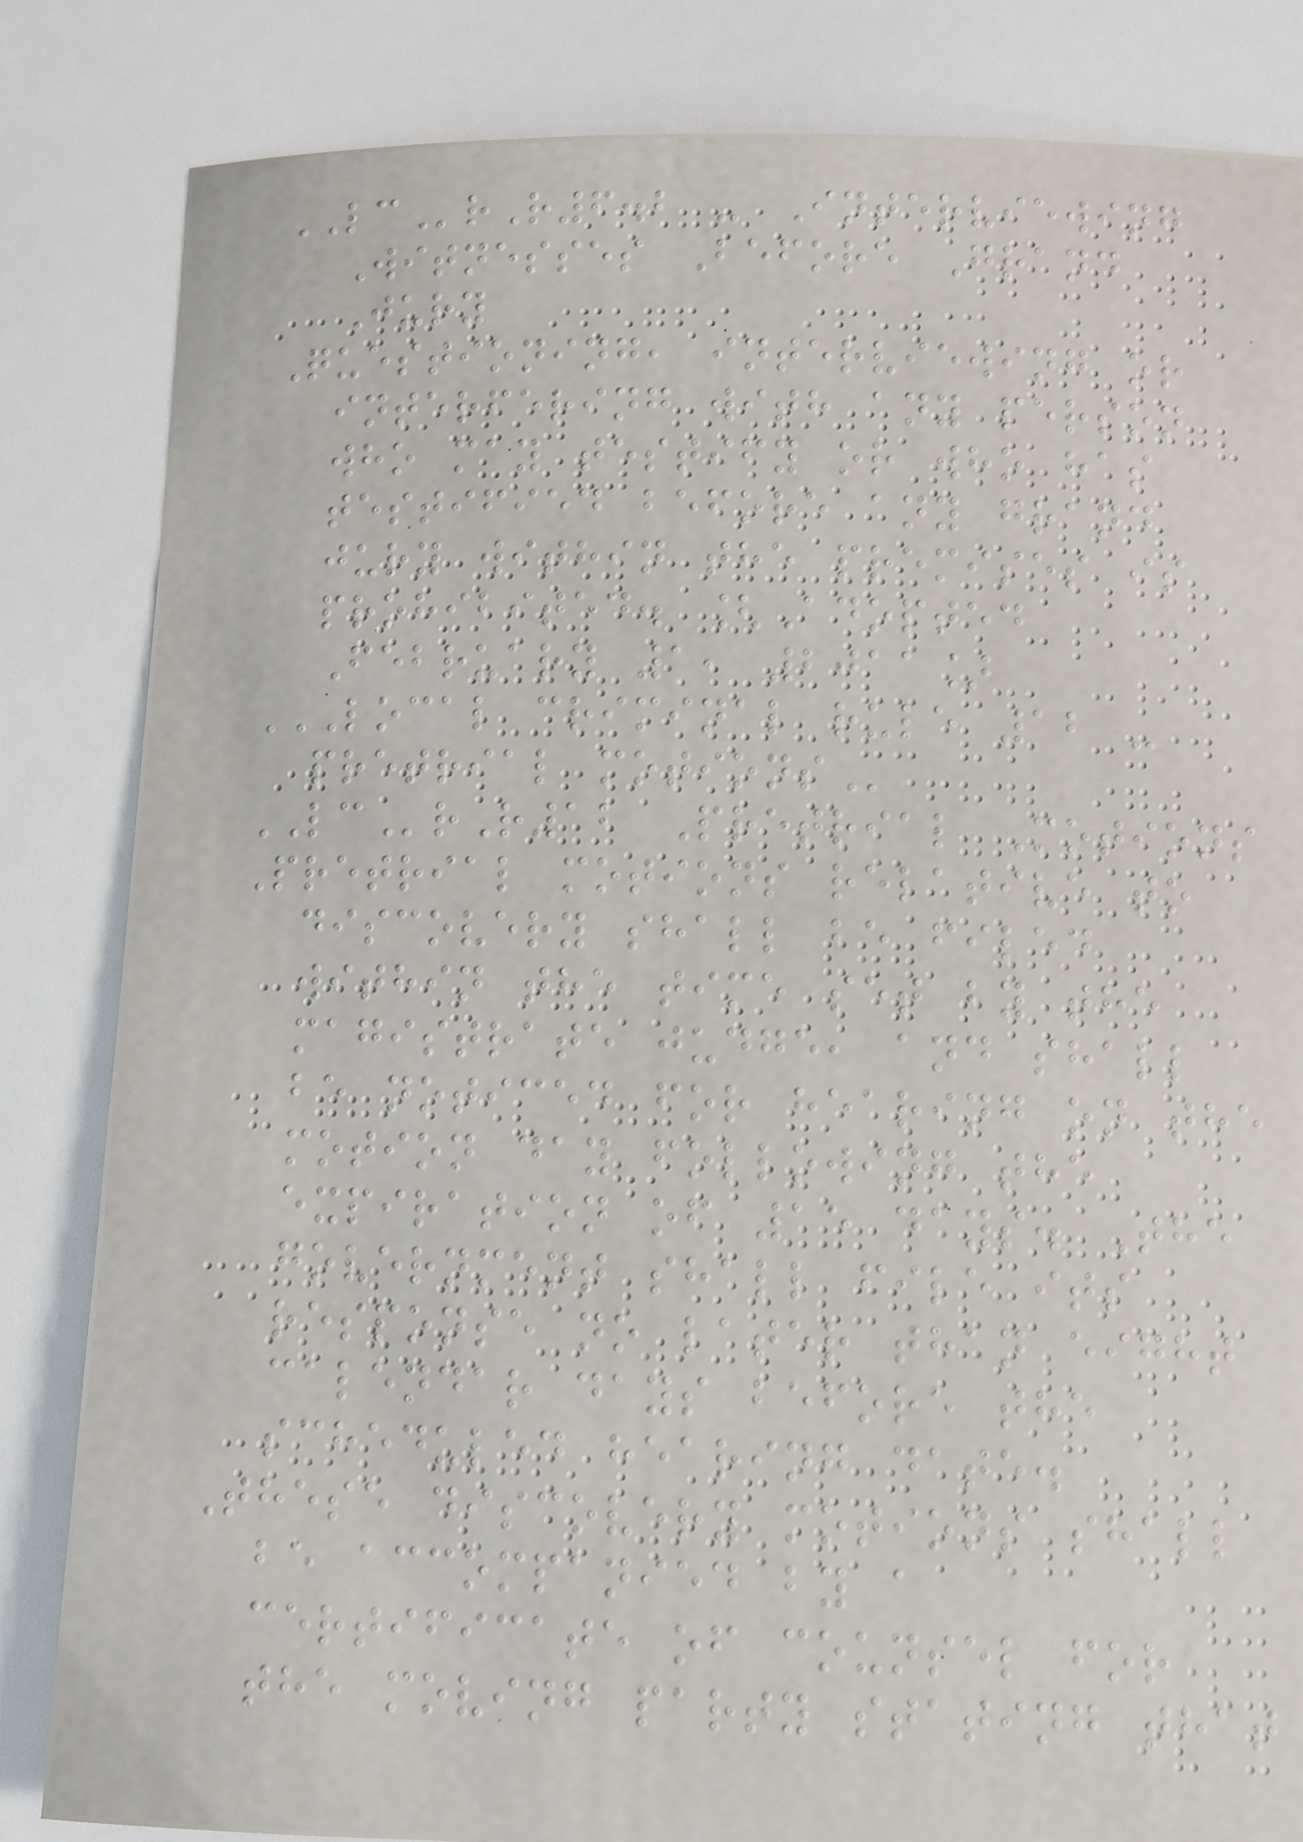LCrR6.2 - Interviewing
Witnesses Before Grand
Jury
Questioning, interviewing or
interfering with any person
who may testify or who has
testified before any grand
jury within the premises is
prohibited. [Adopted
February 1, 2011]
LOCAL CRIMINAL RULE 12 -
PRETRIAL MOTIONS
LCrR12 Pretrial Motions
Pretrial motions relative to
discovery shall be filed
within the time set by the
magistrate judge, and shall
be noticed for hearing on the
motion day following the
expiration of 15 days. The
government shall file its
response no later than eight
calendar days before the
scheduled hearing date.
These discovery motions shall
be accompanied by a
certificate of counsel for
the moving party stating that
